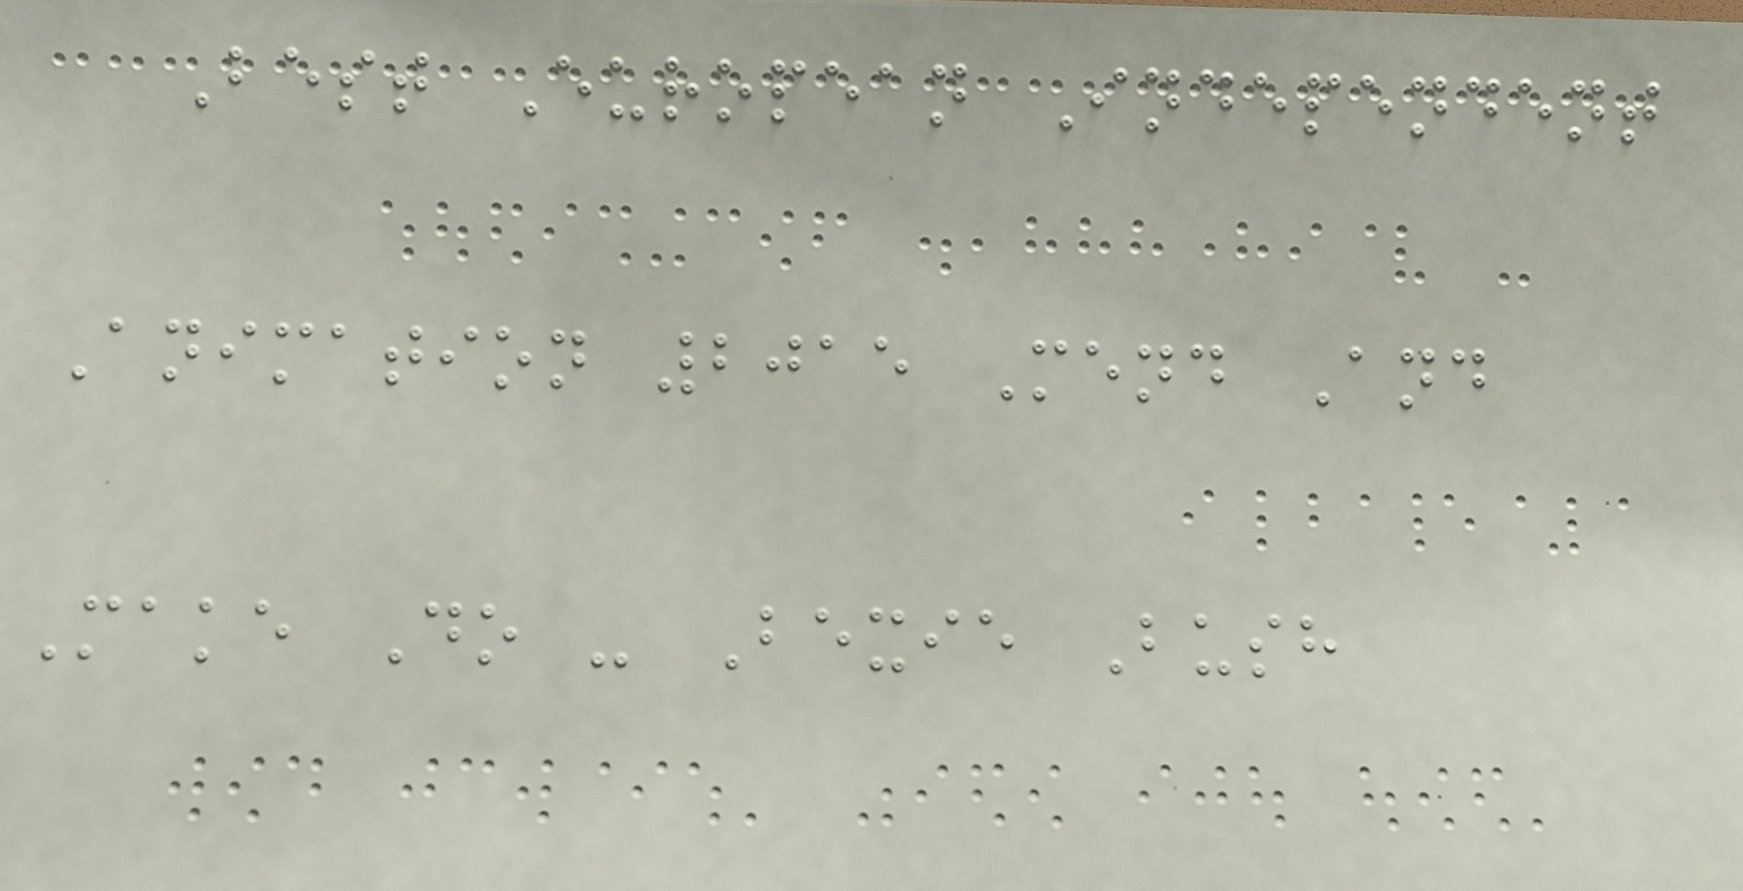Best European Independent
Animation 2015 Mend And
Make Do - Bexie Bush
